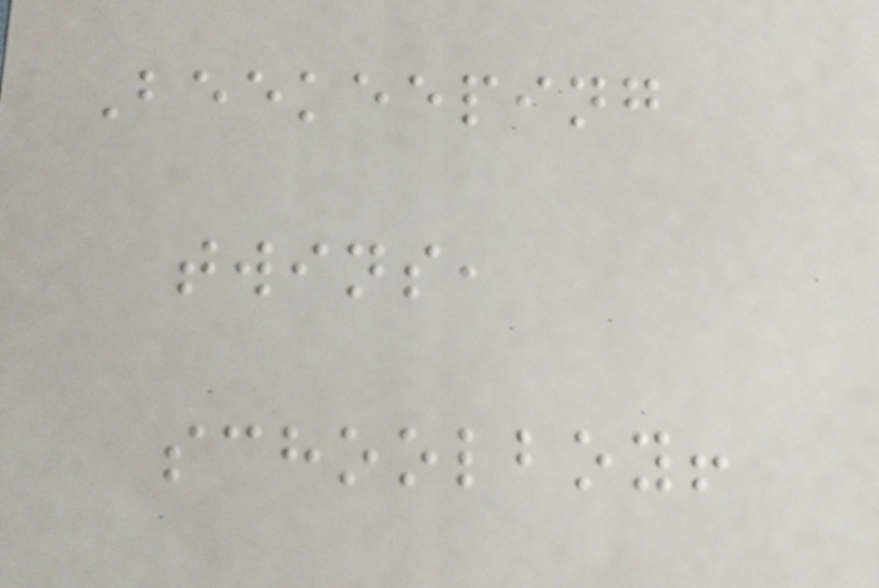Beekeeping
twins,
schoolboy!
